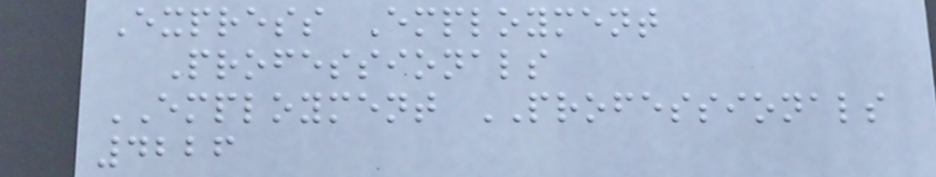Express Employment
Professionals
EMPLOYMENT PROFESSIONALS
4226
